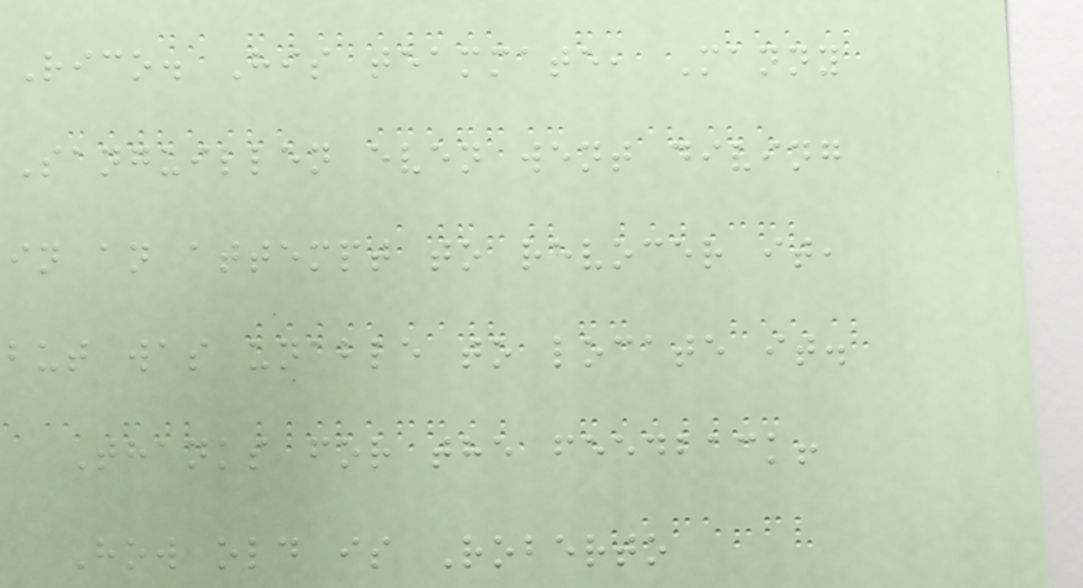Rico. His teammate, Manny
Sanguillen even went diving
in an attempt to revocer it,
but was unable to locate it.
Thanks for the feedback!
How old is Roberto
